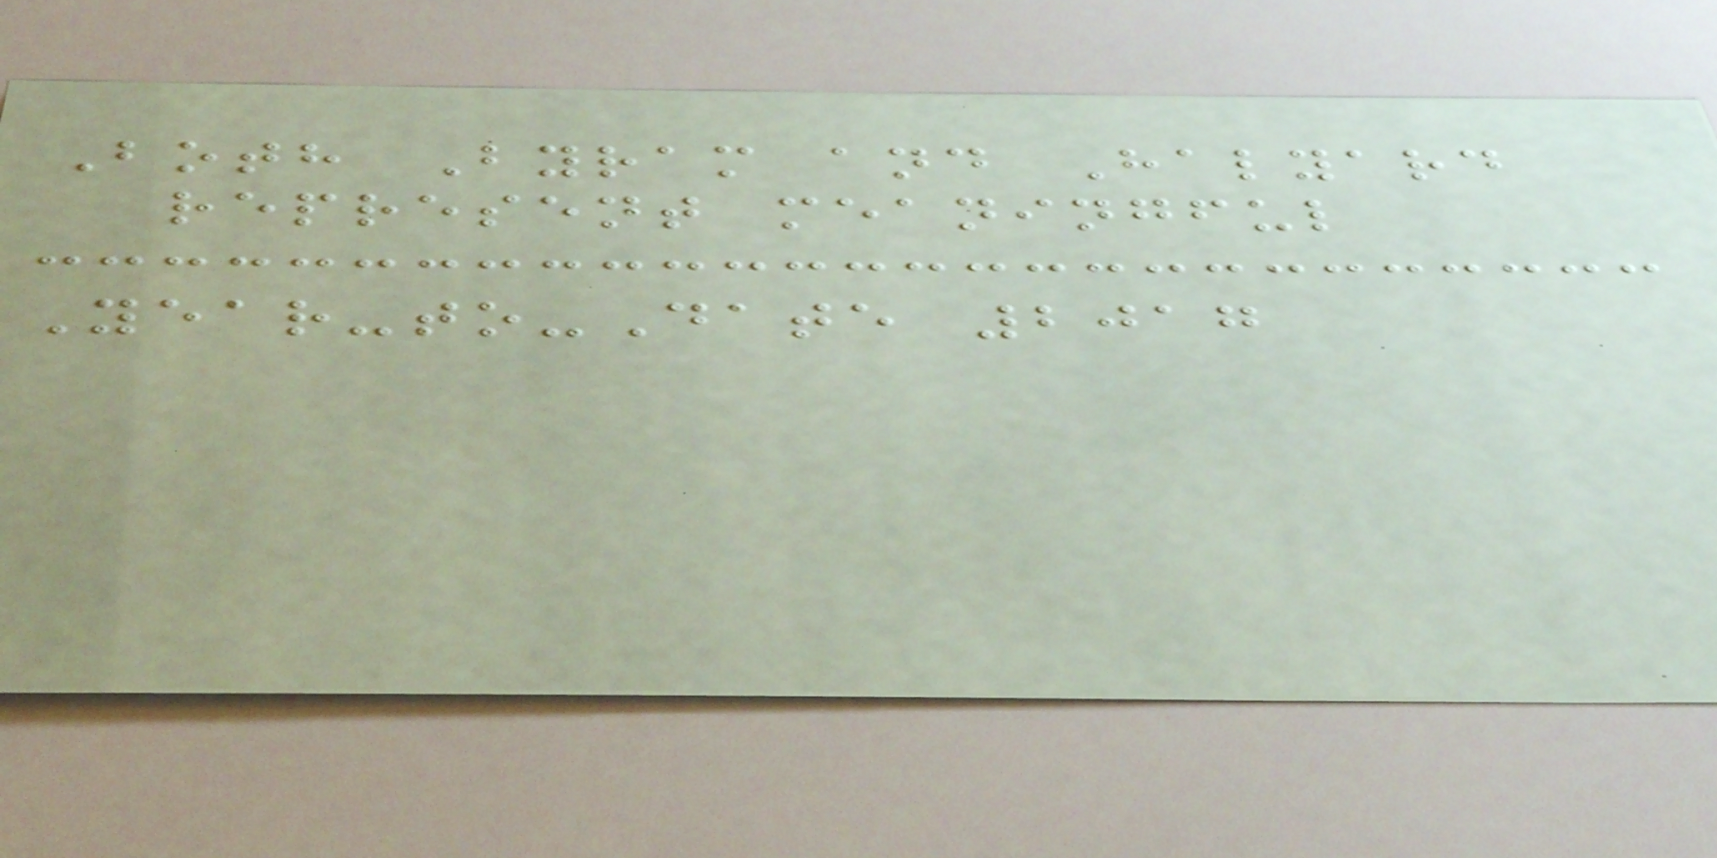Both Byram and Halyard
represent meaningful
Year-to-Date 2017
